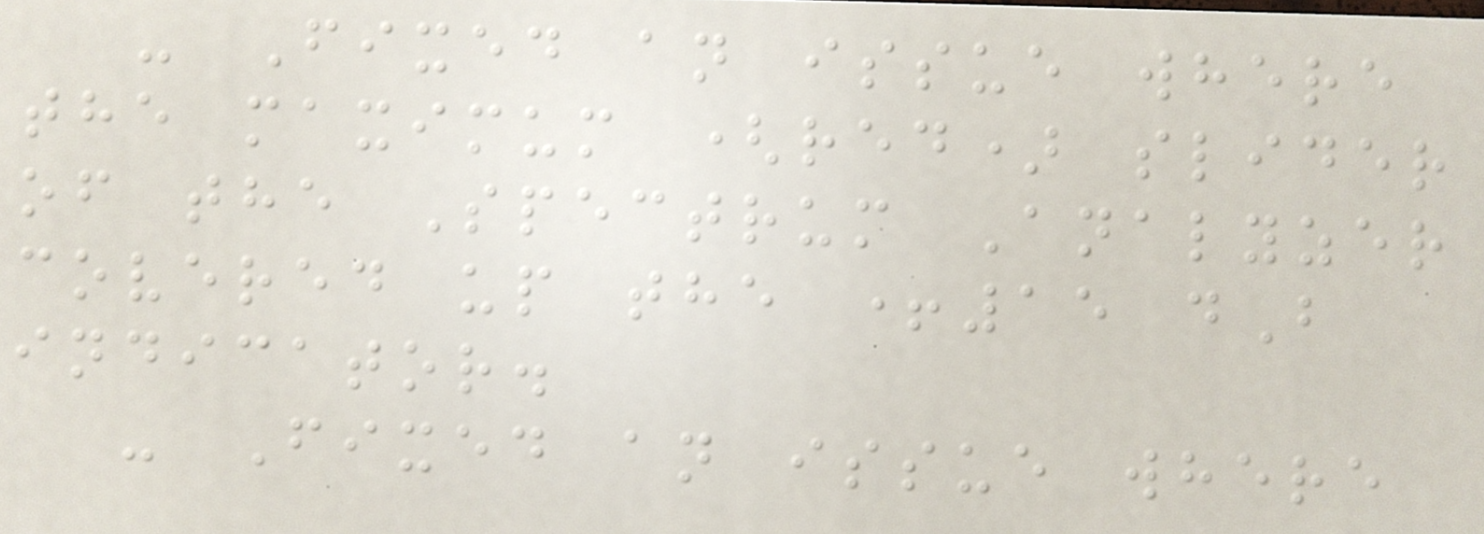- Fixed an issue where
the maximum (red) slider
of the Spectrum Analyzer
covered up the +15 dB
indicator.
- Fixed an issue where
